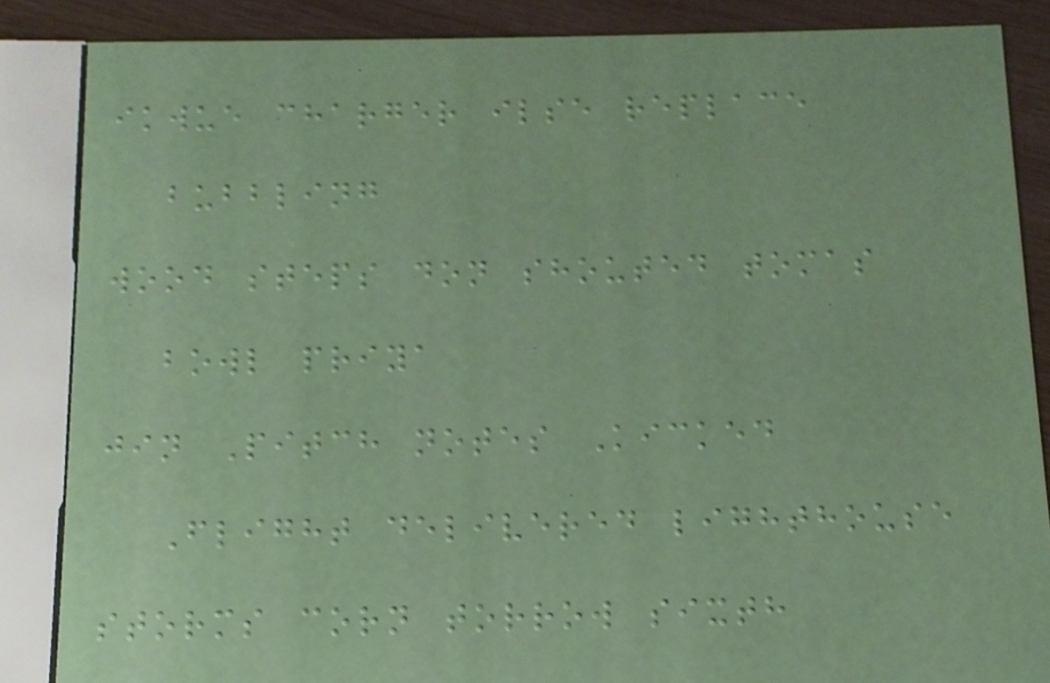ikwue charger ilse replace
bubbling
wood steps don shouted tomas
bowl priya
jin Pitch notes Kicked
Flight delivered lighthouse
storms corn torrow sixth
